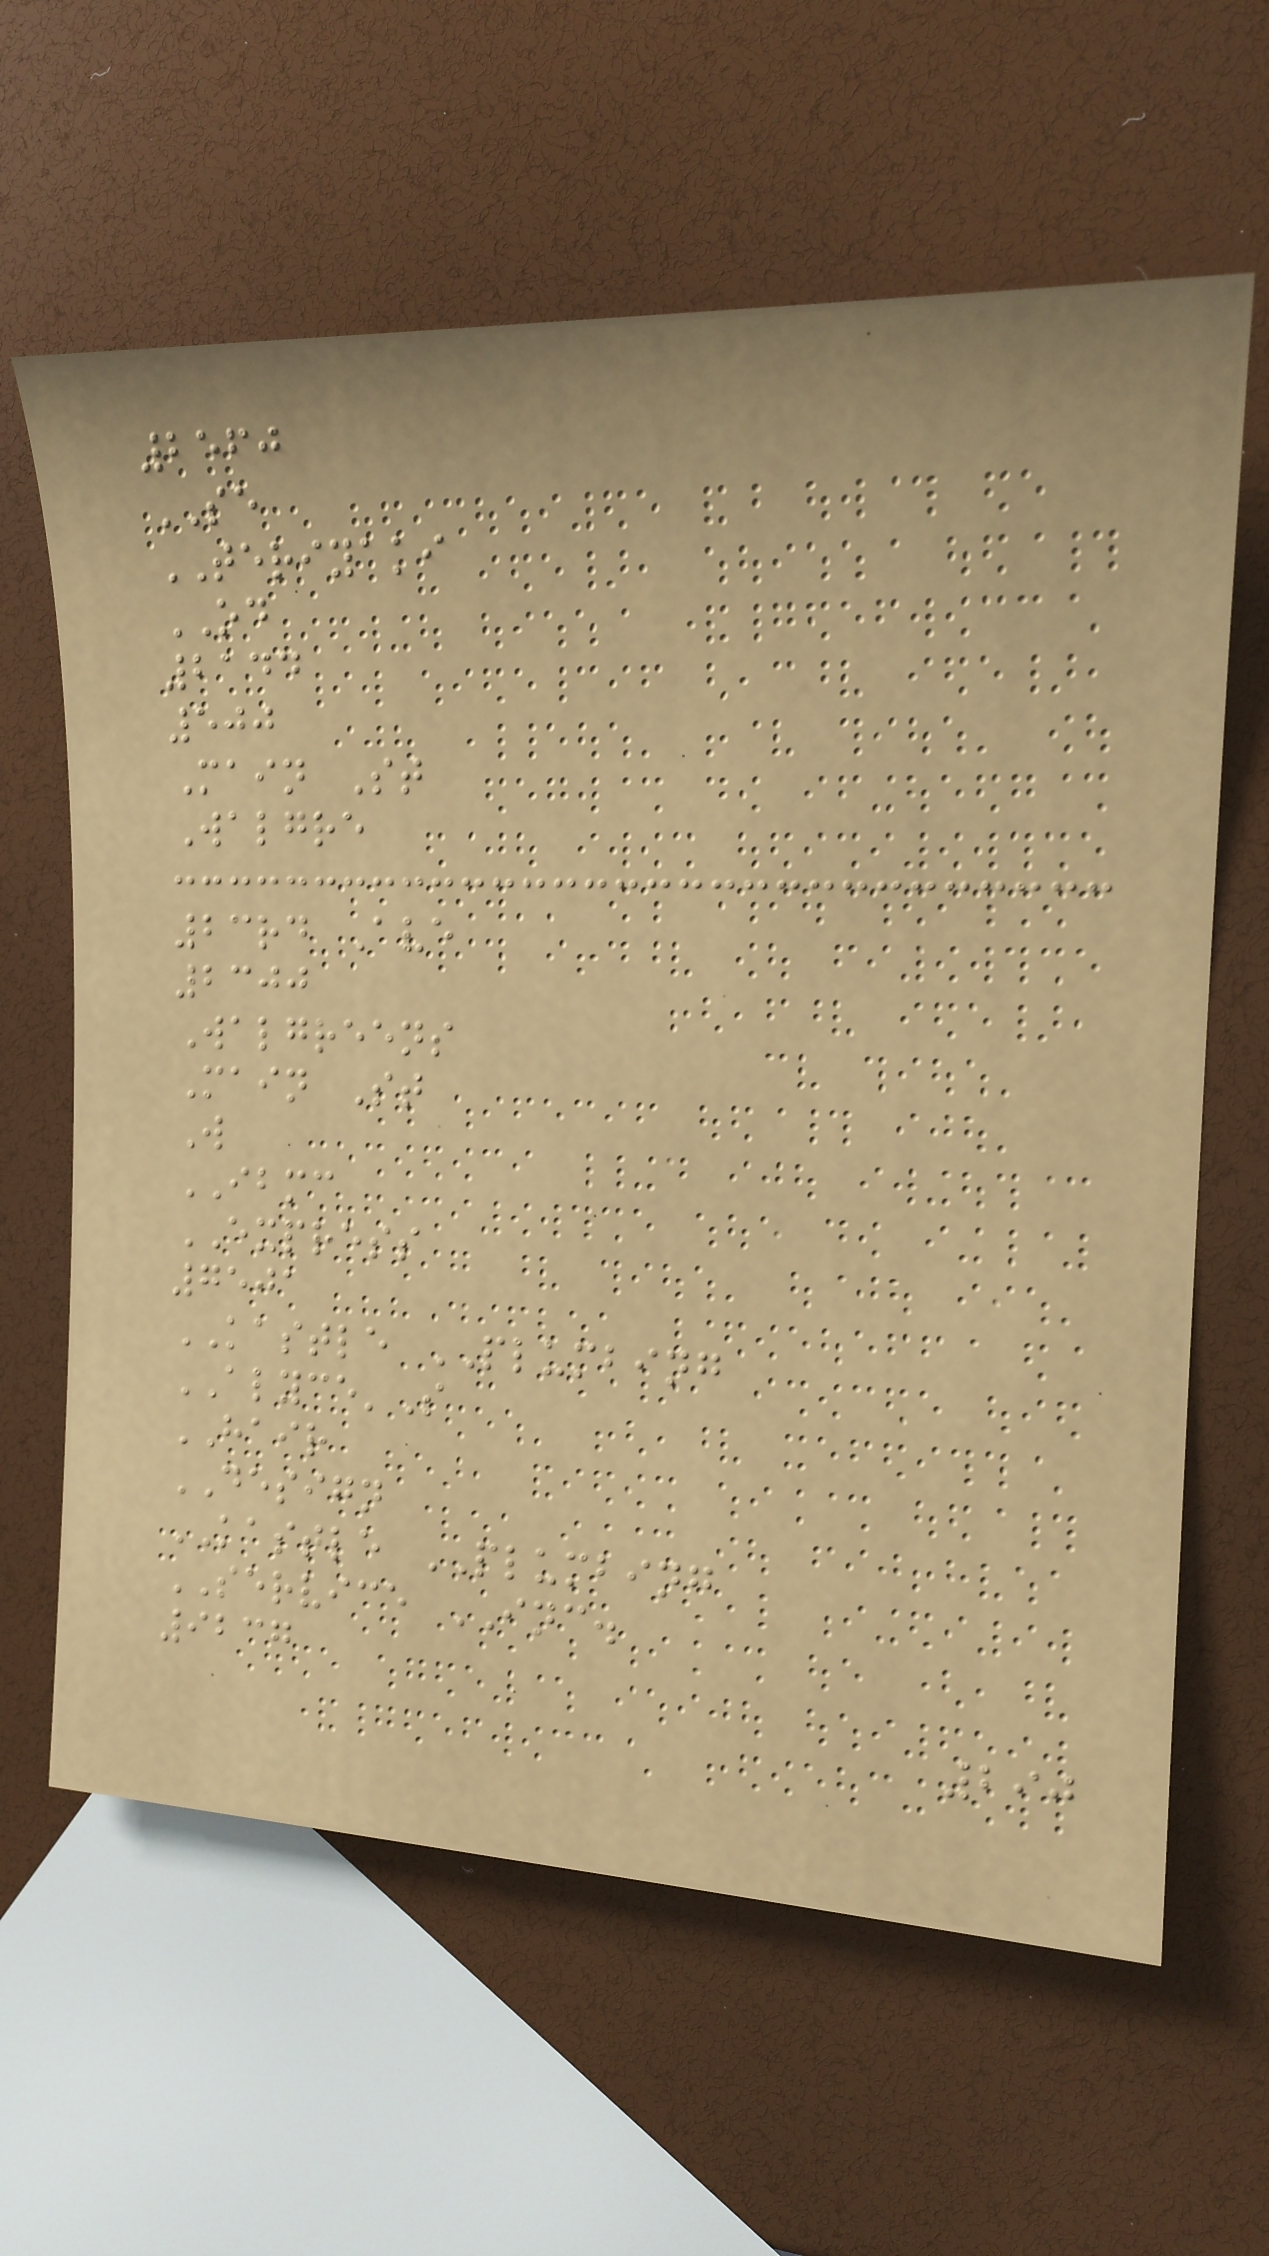2560
SE
TERIYAKI
OD
2144
500
Main St
Walgre
23rd Ave
2300
Walgreens
Main St
W
IBMC
EXPRESS
7501
KASTLE PLUMBING
ALYCE'S
HAIR
DESIGN
KASTLE PLUMBING
SERVICE INC.
9237
290
